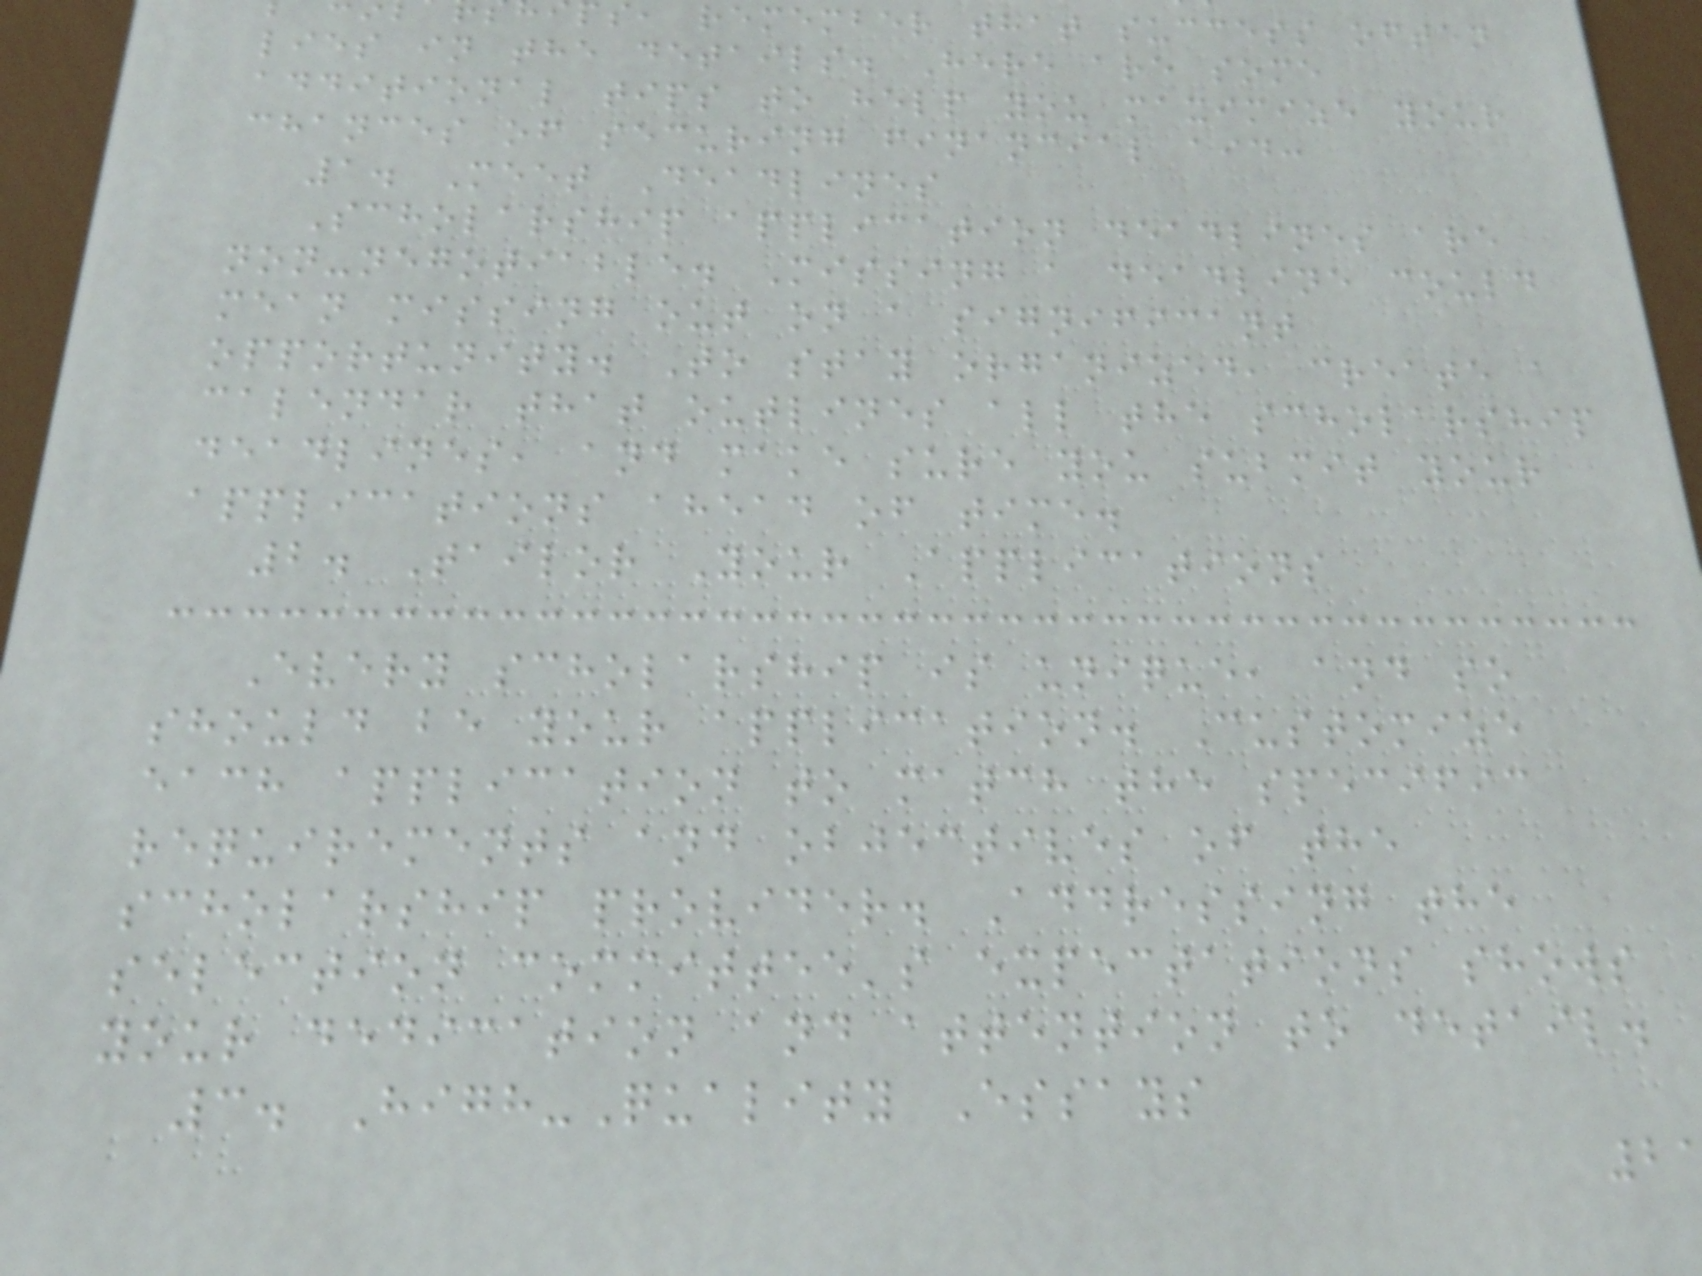s, remember that success often
lies in the details. Here are some
additional tips to help you maximize your
chances of securing financial aid:
1. Meet Deadlines
Scholarship application deadlines are
non-negotiable. Missing a deadline could
mean missing out on a significant
opportunity. To stay organized, create a
calendar that outlines all the scholarship
deadlines, and make sure you submit your
applications ahead of time.
2. Tailor Your Applications
Every scholarship is unique, and so
should be your application. Customize
each application to match the specific
requirements and objectives of the
scholarship provider. Addressing the
selection committee's expectations shows
your dedication and attention to detail.
3. High-Quality Essays
